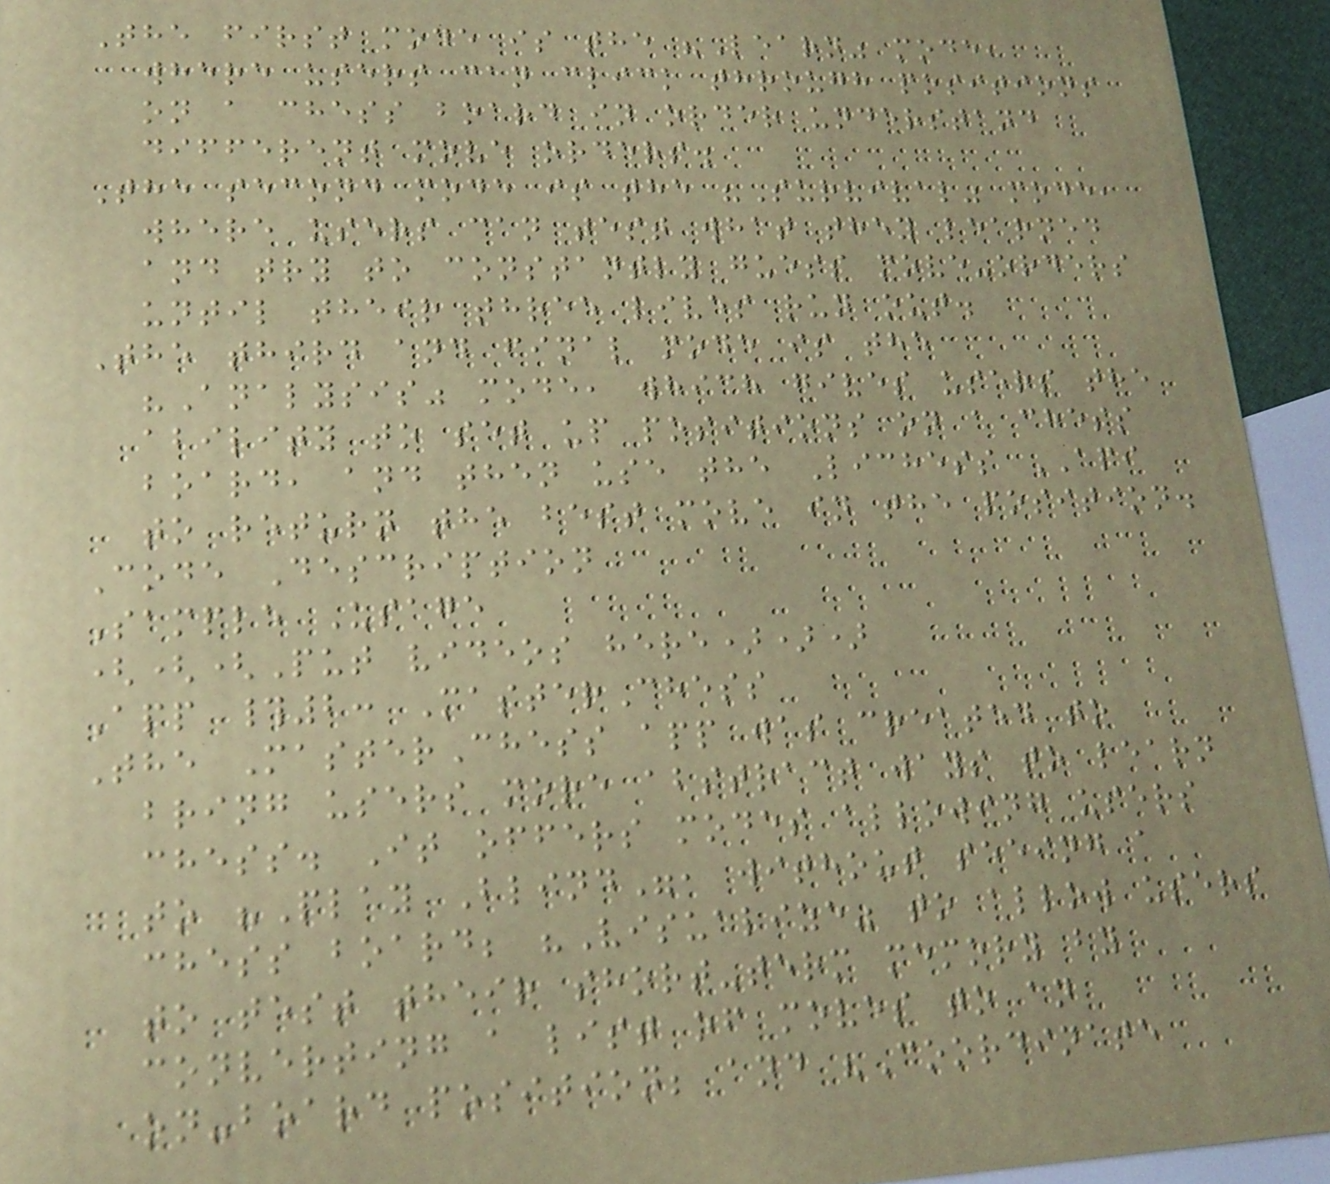The first mode is the "Learn" mode,
where users can click through positions
on a chess board in order understand
different move orders.
The second mode is the "Survival" mode,
where users can test what they learned
and try to constantly guess move-orders
until their three lives run out.
The third and final mode is the
"Analysis" mode, which gives users the
ability to set up positions on a chess
board, and then use the Lichess API
to return the best move in the position.
Code Description
Sample Usage
(((Put videos here)))
App #2: MasterChess
The MasterChess app was created to
bring users more abstract ways to learn
chess. It offers modes allowing users
to "Play Blind", without seeing a
chess board; "Visualize" to allow users
to test their short-term memory by
converting a list of moves to an
on-board position; and "Coordinate
